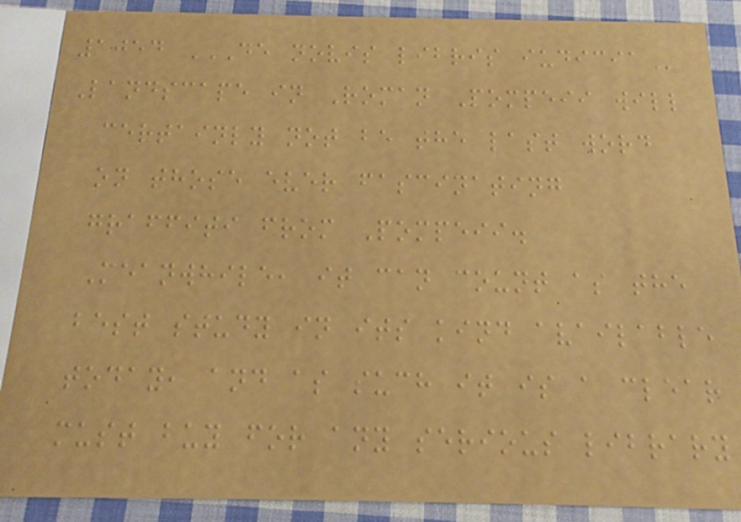1054 DE NOVIS LIBRIS IUDICIA
Landscape in Roman Pompeii will
certainly not be the last word
on those ever fascinating
graffiti from Pompeii.
Meanwhile, it can count as the
best study in its kind available
today, and as such it is a clear
must buy for any serious library
